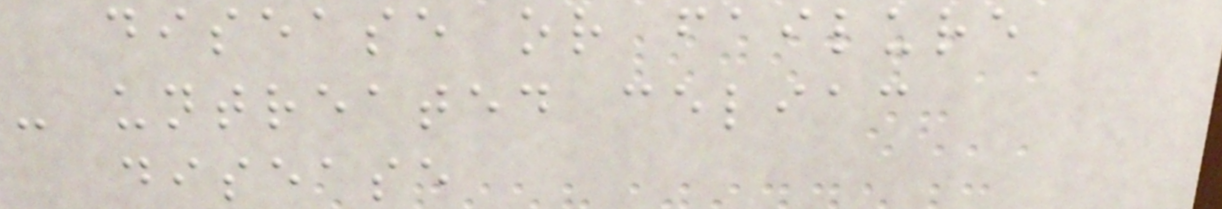disease or failure
- untreated celiac
disease
